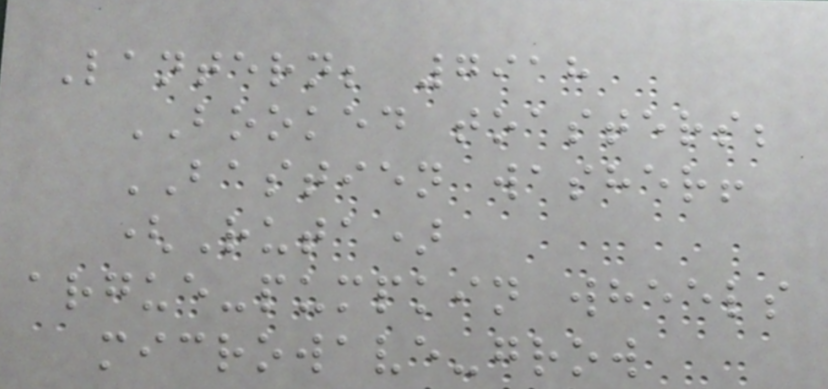Lantern; 7918
BOOKED toasters;
BASTIEN washer!
(Ruta)
argue-pumpkin wheels
microwave-grow
